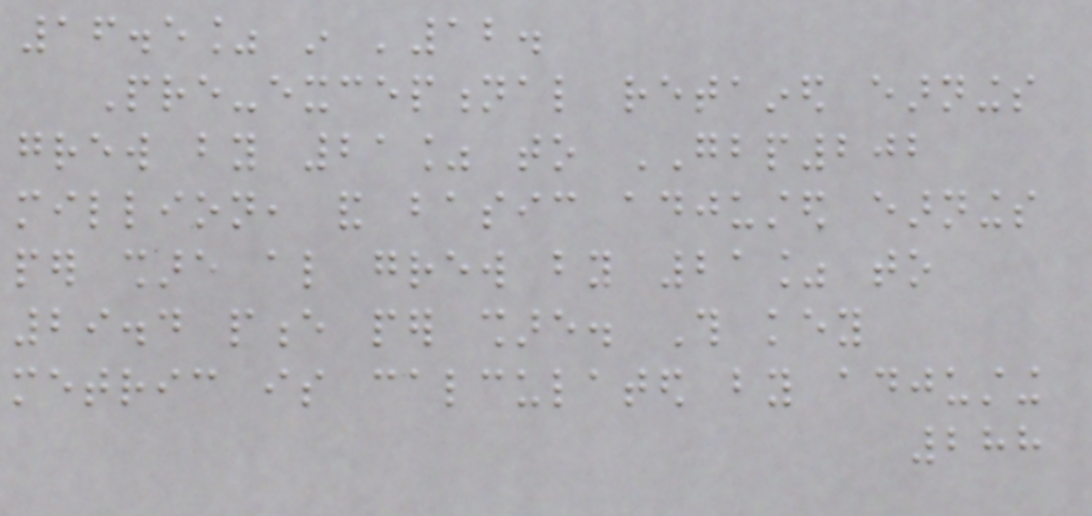16.5% in '12.
Pre-exceptional retained earnings
grew by 21% to GBP202
million, and basic adjusted earnings
per share also grew by 21% to
29.4 pence per share. This key
metric is calculated by adjusting
288
